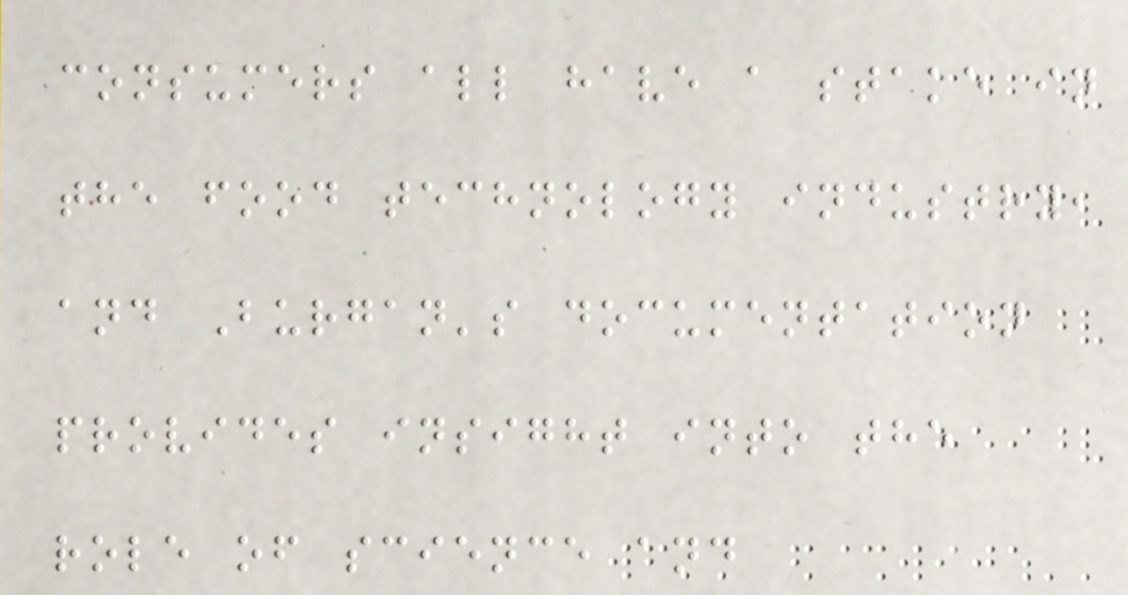consumers all have a stake in
the food technology industry,
and Burgan's documentation
provides insight into the
role of science and
